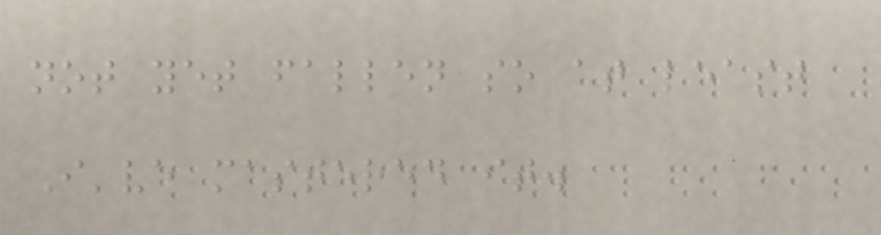not yet fallen so at least
I've mastered it.
